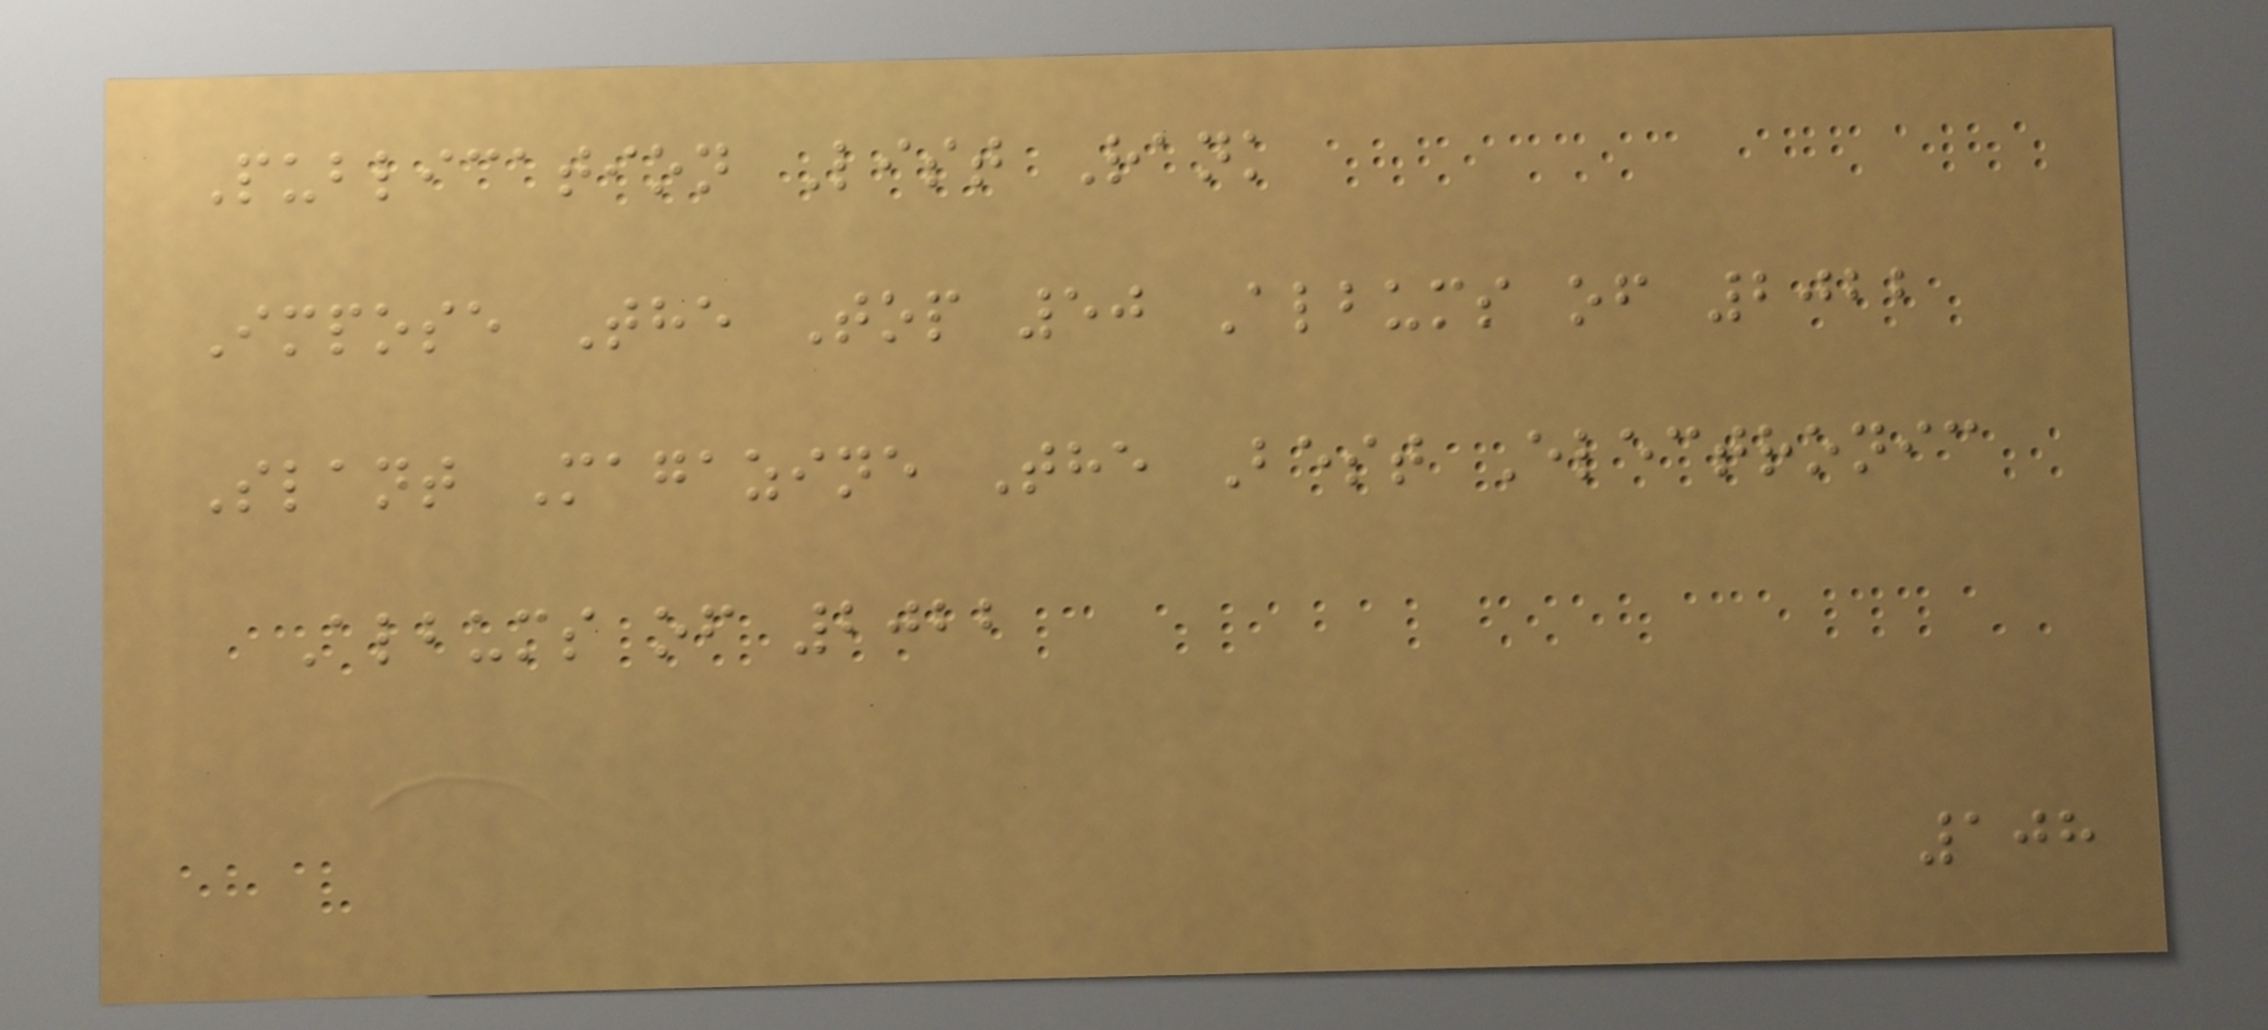Publication List Rank
Impose The Top 50 Albums of 2022
Slant Magazine The Best Electronic
Albums of 2022
108
